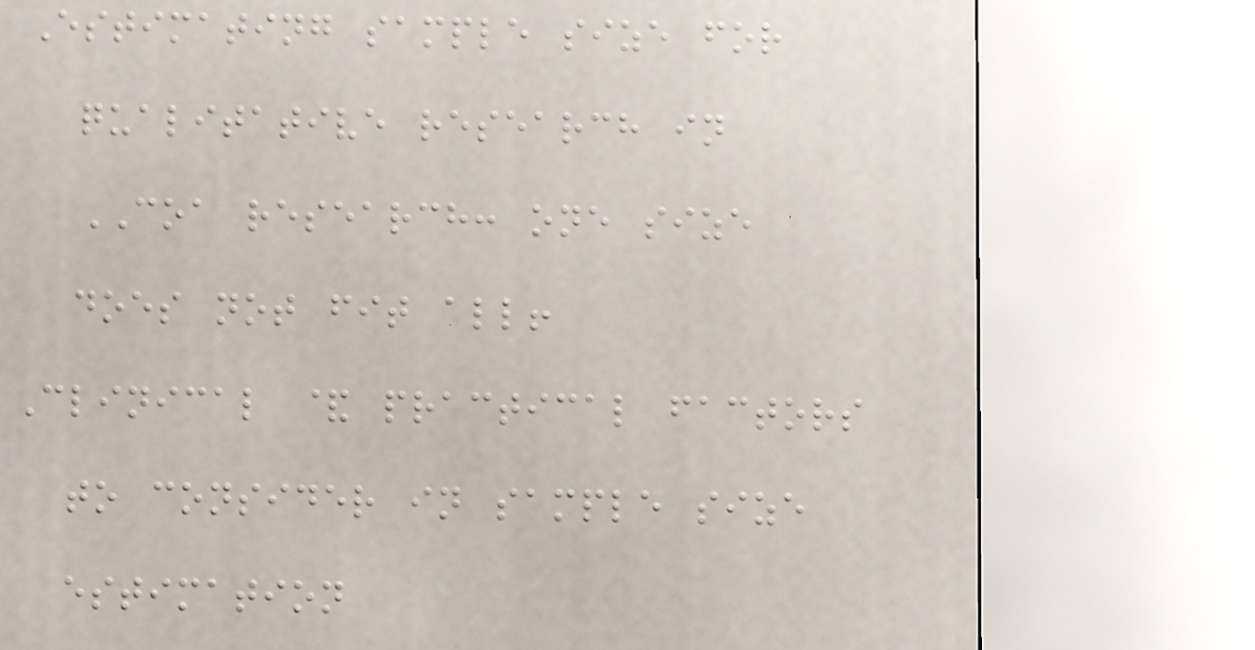Estimating sample size for
qualitative research in
COA research: one size
does not fit all!
Clinical & practical factors
to consider in sample size
estimation
